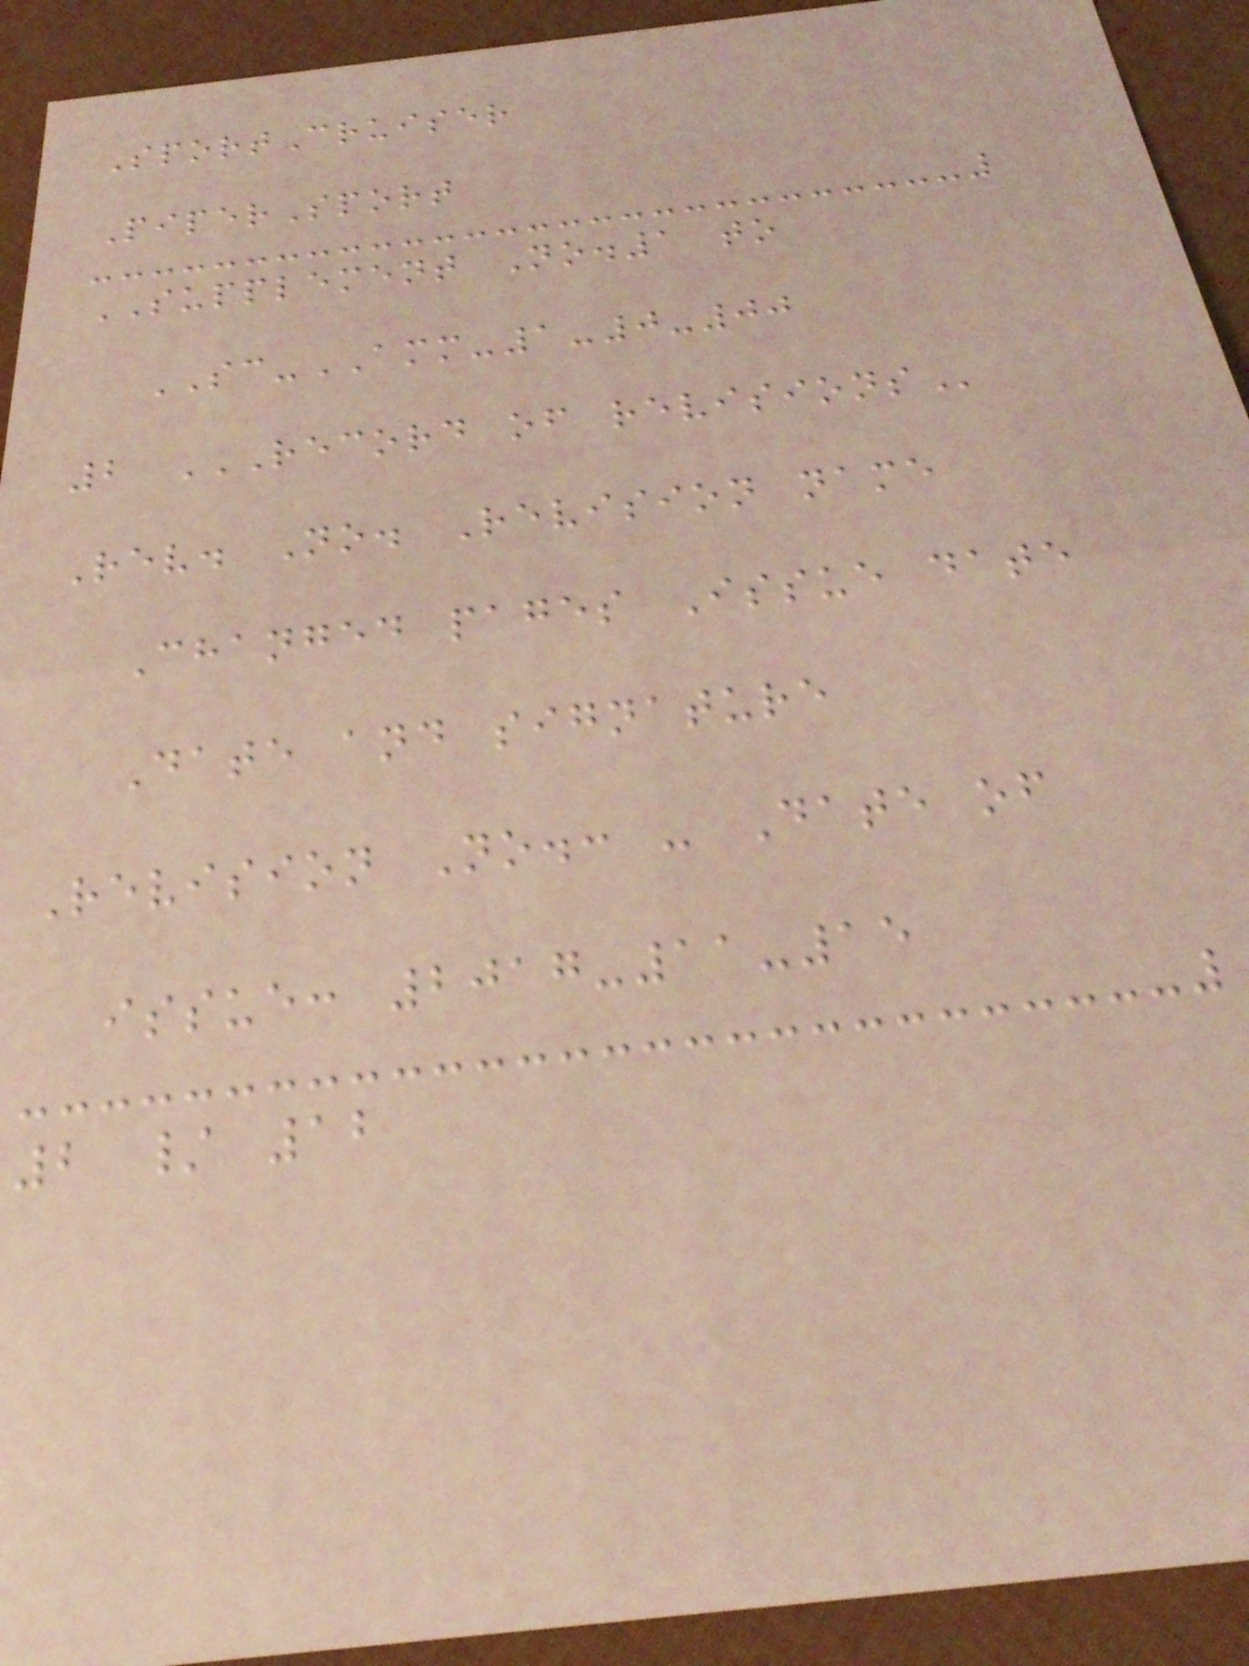SportCruiser
PiperSport
SUPPLEMENT No.1 to
SC-AMM-1-0-00
2 RECORD OF REVISIONS
Rev. No. Revision name
Changed pages Issue date
Date and signature
Revision No.: - Date of
issue: 2017-11-15
2 / 12
